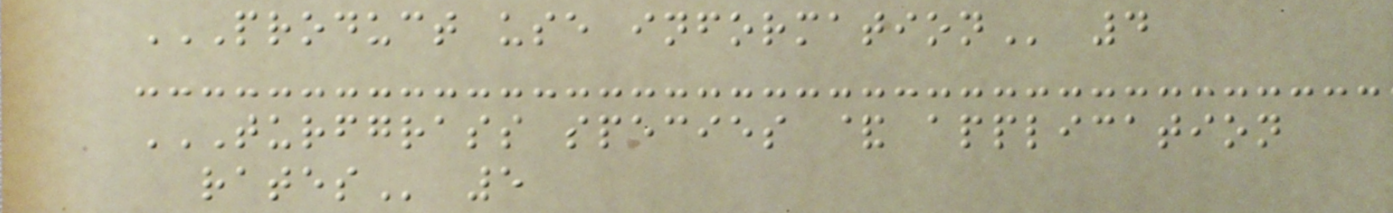PRODUCT USE INFORMATION 4
TURFGRASS SPECIES & APPLICATION
RATES 5
